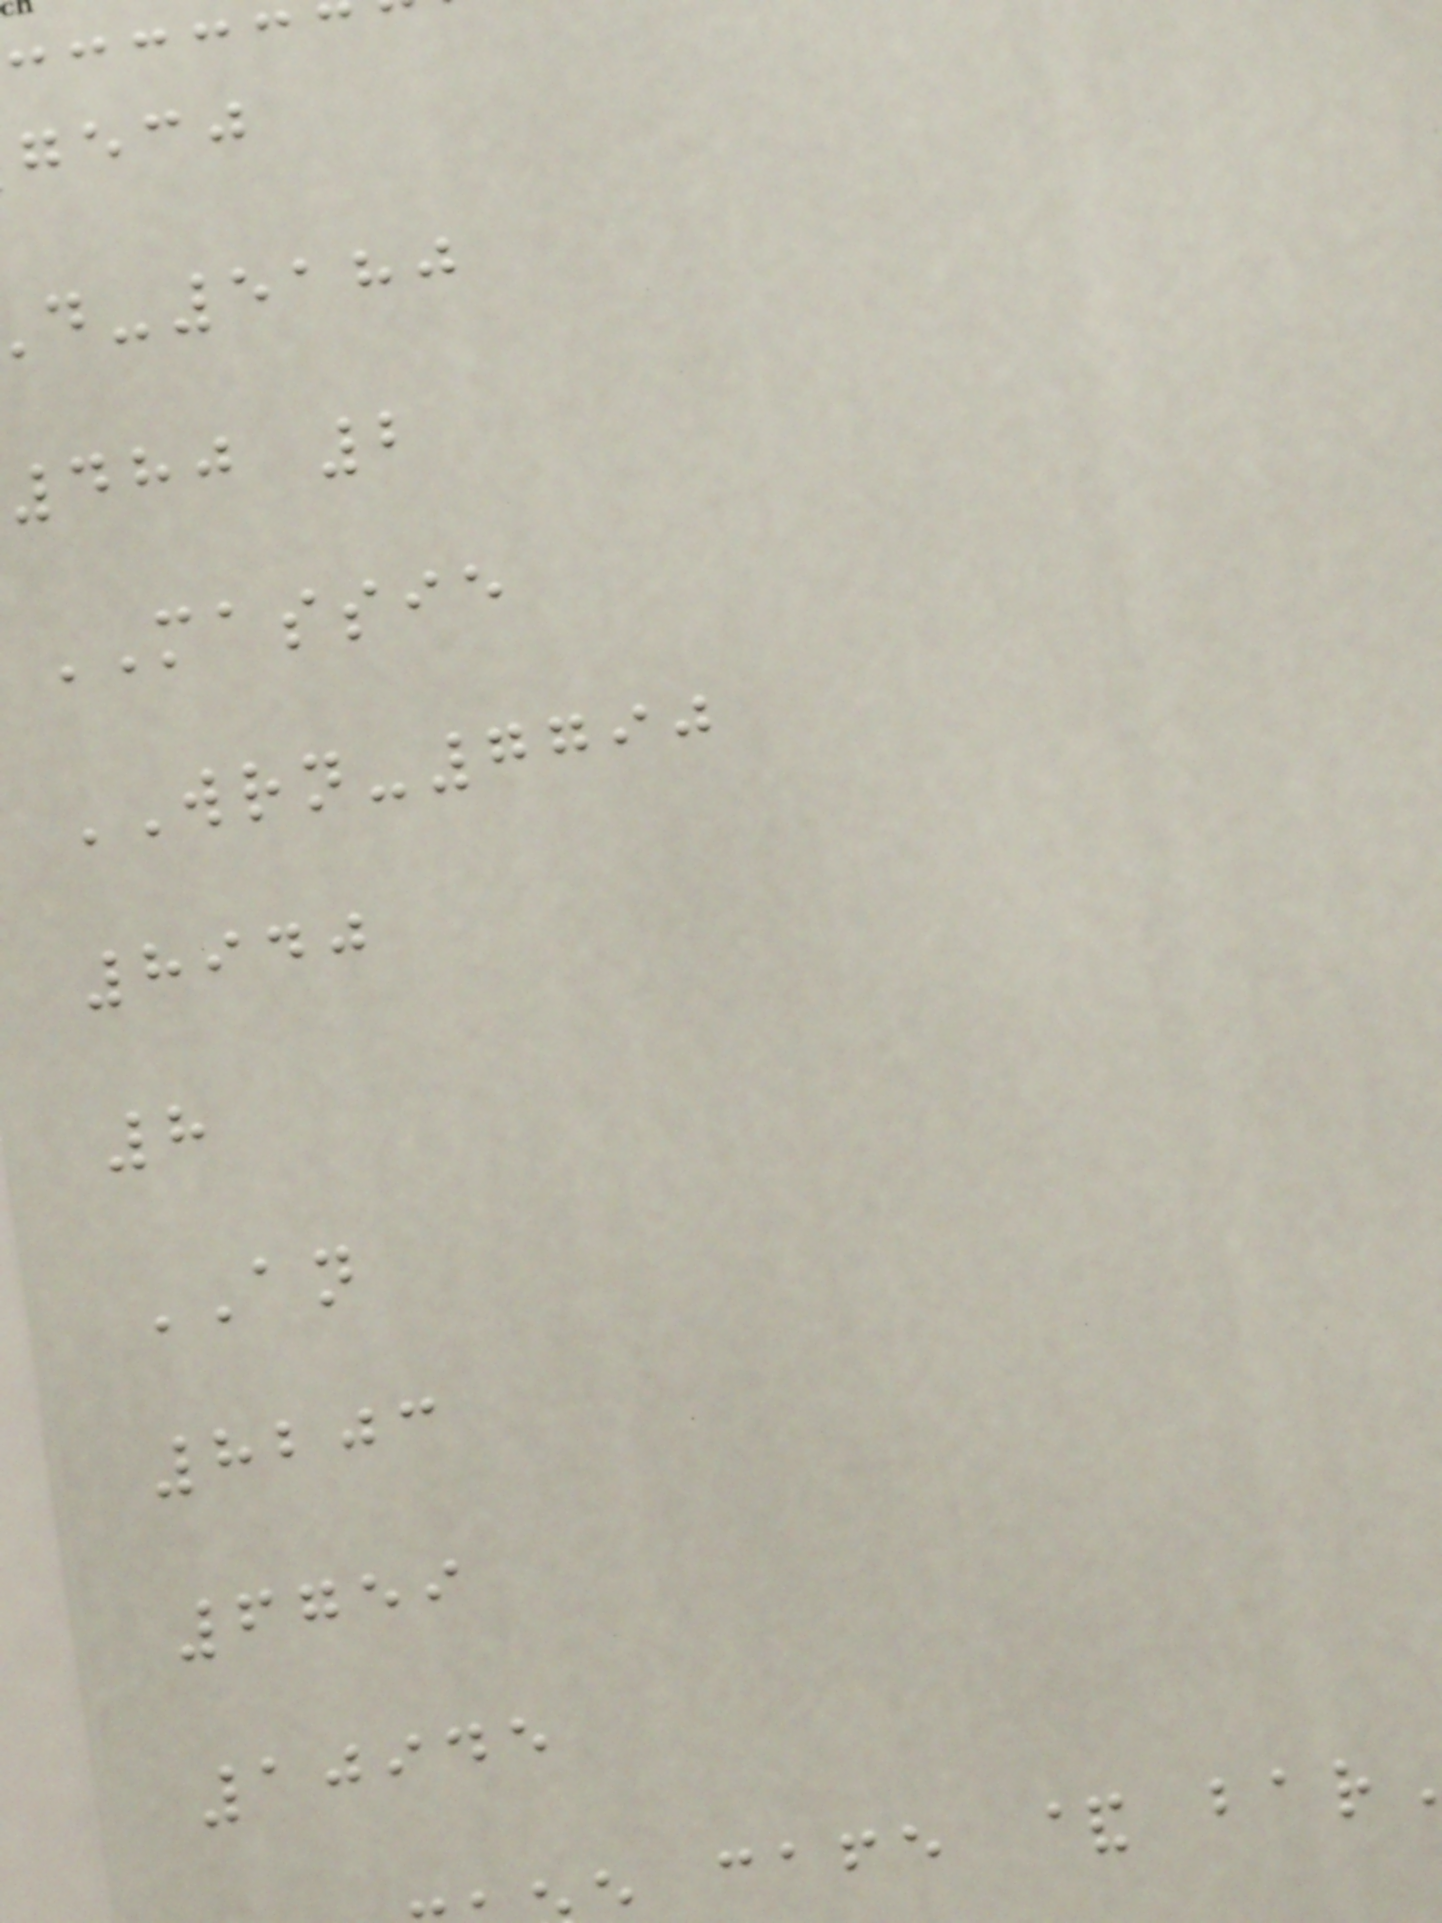gecj
d-5180
480 2
MASSIE
WRN-7790
8940
8
AN
8203
6759
10945
cafe &
